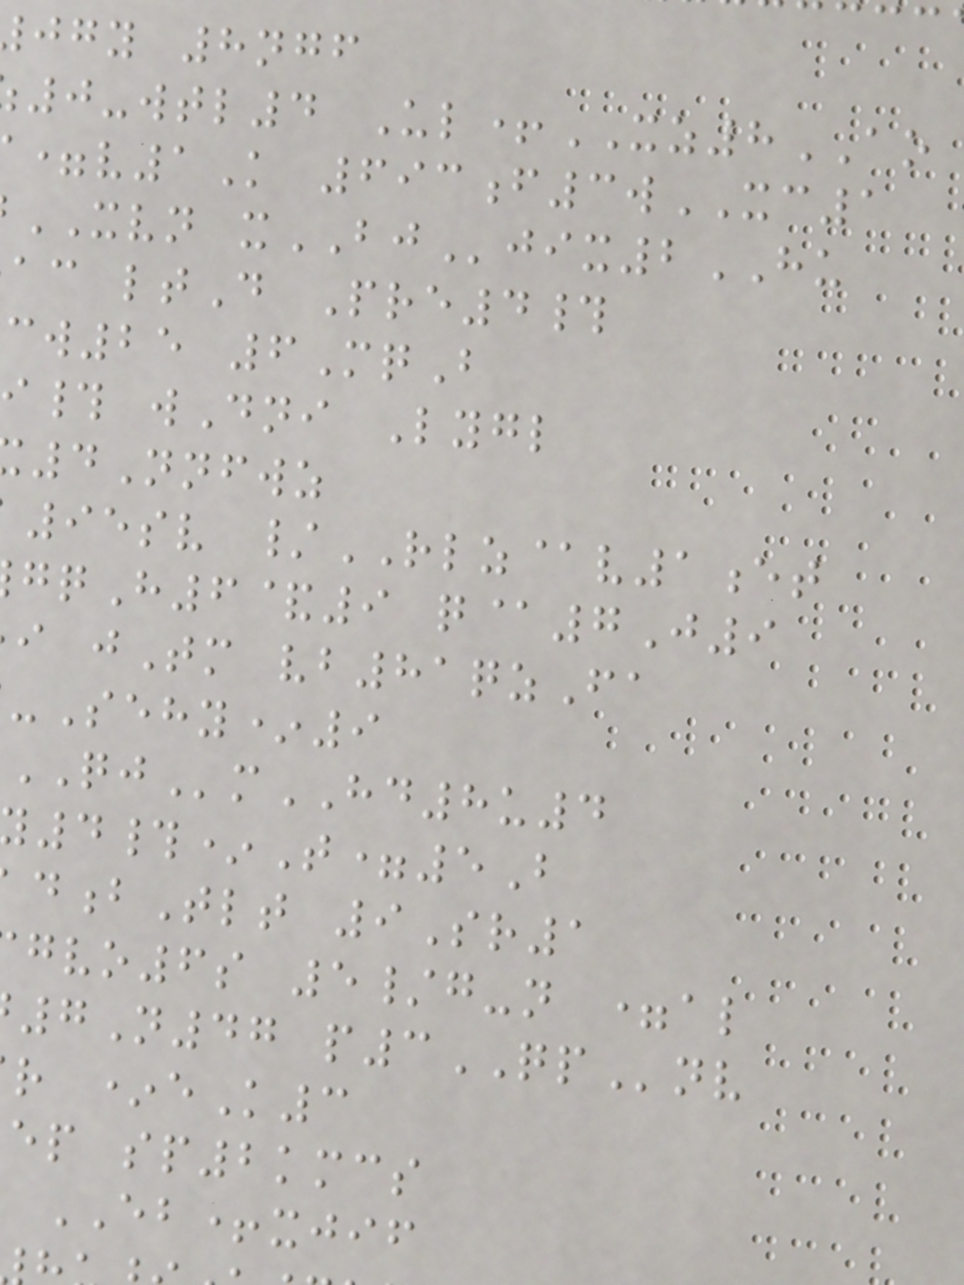jgy 8ngf
0-wtl4 Ul+XZ8AO
=v1K 693f3wXC1
XVN xBJjix2HU
ac ltD Pre4#
cw25 6MqB
# wDni Lygl
4Nnfwz
95sv /RLZ@v1et
qH6&9 q@7J9
i jTm vb81qzFa
-Sehy*9
QJmHD8u4
4#*T=5B
bTlt 9Sr1
gvo6s 5/g-n =al
7N47 p3QPnv
r *eK3
ep sp2kmcs
EB+xjif
